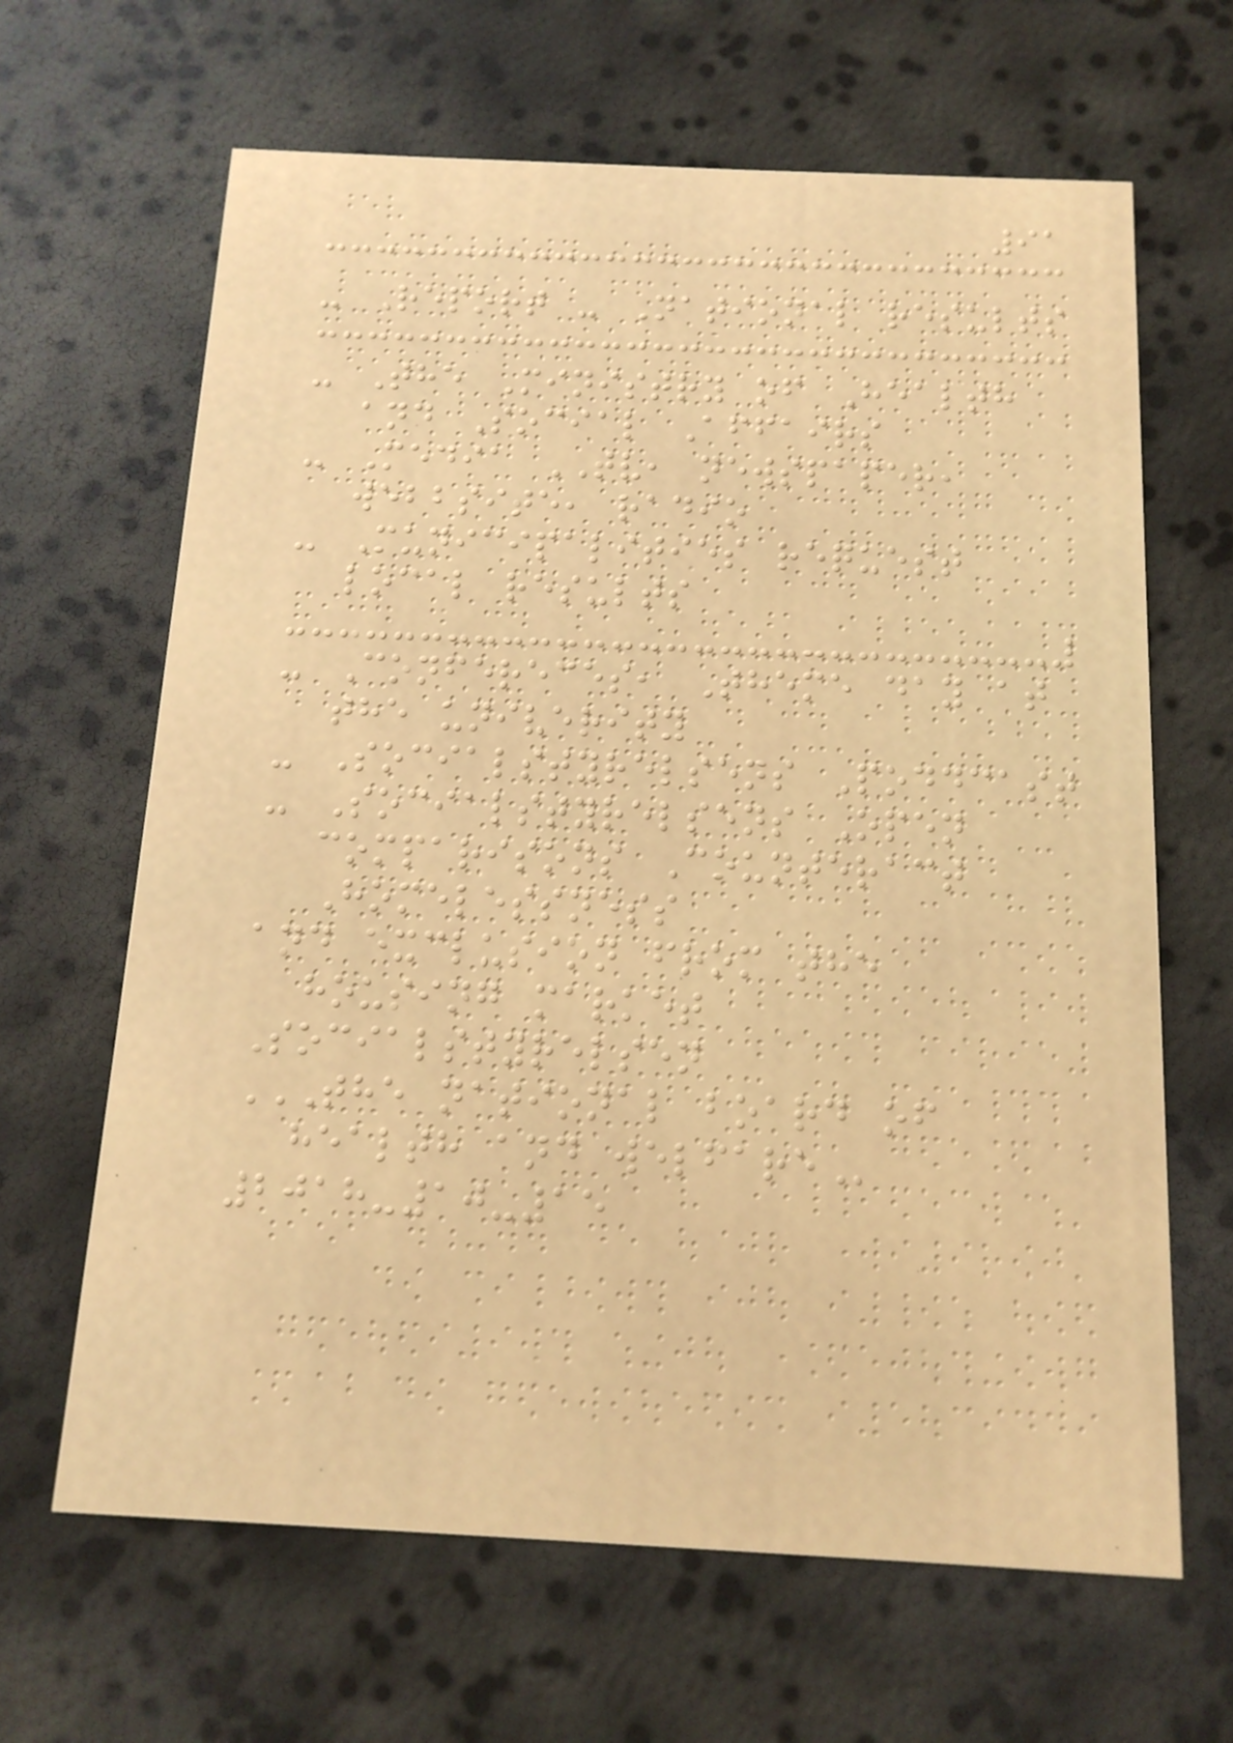91
- Report - National results
- The Ministry of Health
and Social Affairs
- Media TV, newspaper,
webbsite, radio
- Municipalities request
local results
- Confereces, Theme day at
the univerity
- Socialstyrelsens Poddcast
- Socialstyrelsens Open
comparisons Counteract
Homelessness
and exclusion from the
housing market
Socialstyrelsen
THE NATIONAL BOARD OF
HEALTH AND WELFARE
2018-10-15
